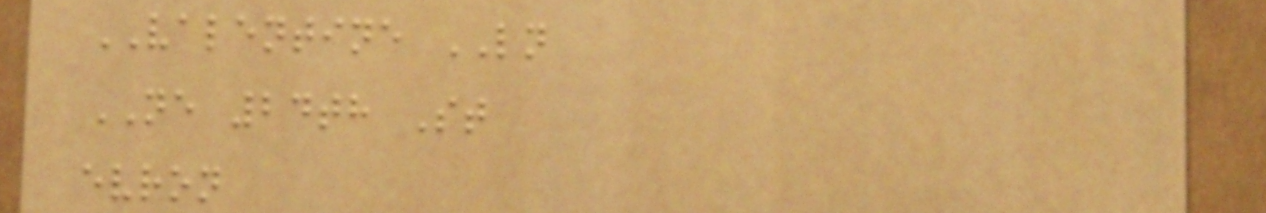VALENTINE LN
NE 24th St
evron
